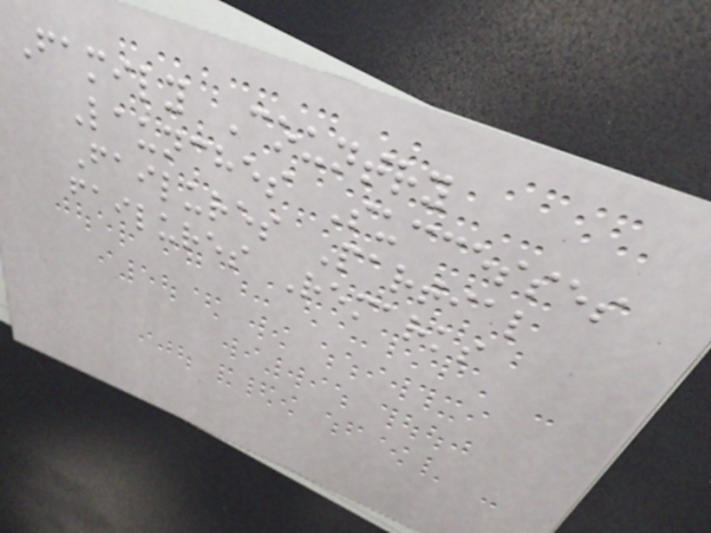Family Country
Launches Successes
Failures Partial
failures Remarks
